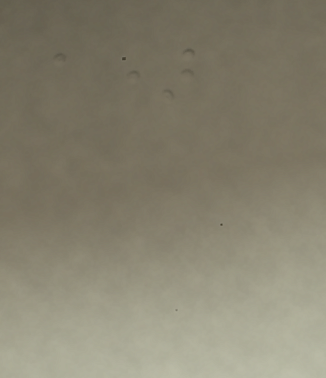a)
